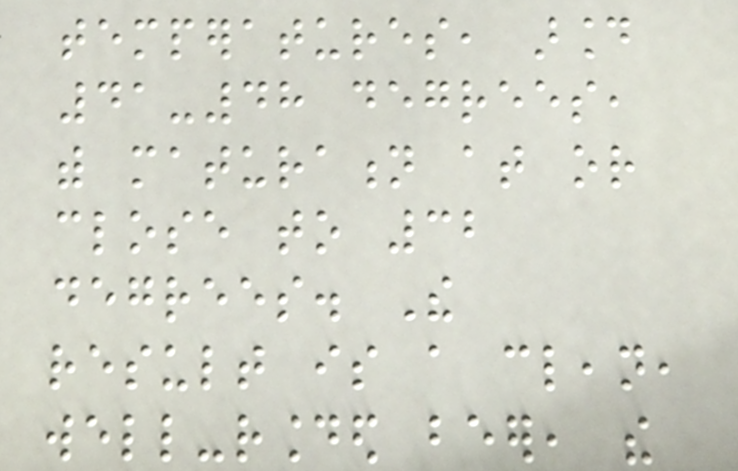temperatures, around
41-48 degrees,
with maturation at or
close to 32
degrees. The
result is a clean,
well-rounded beer, the
